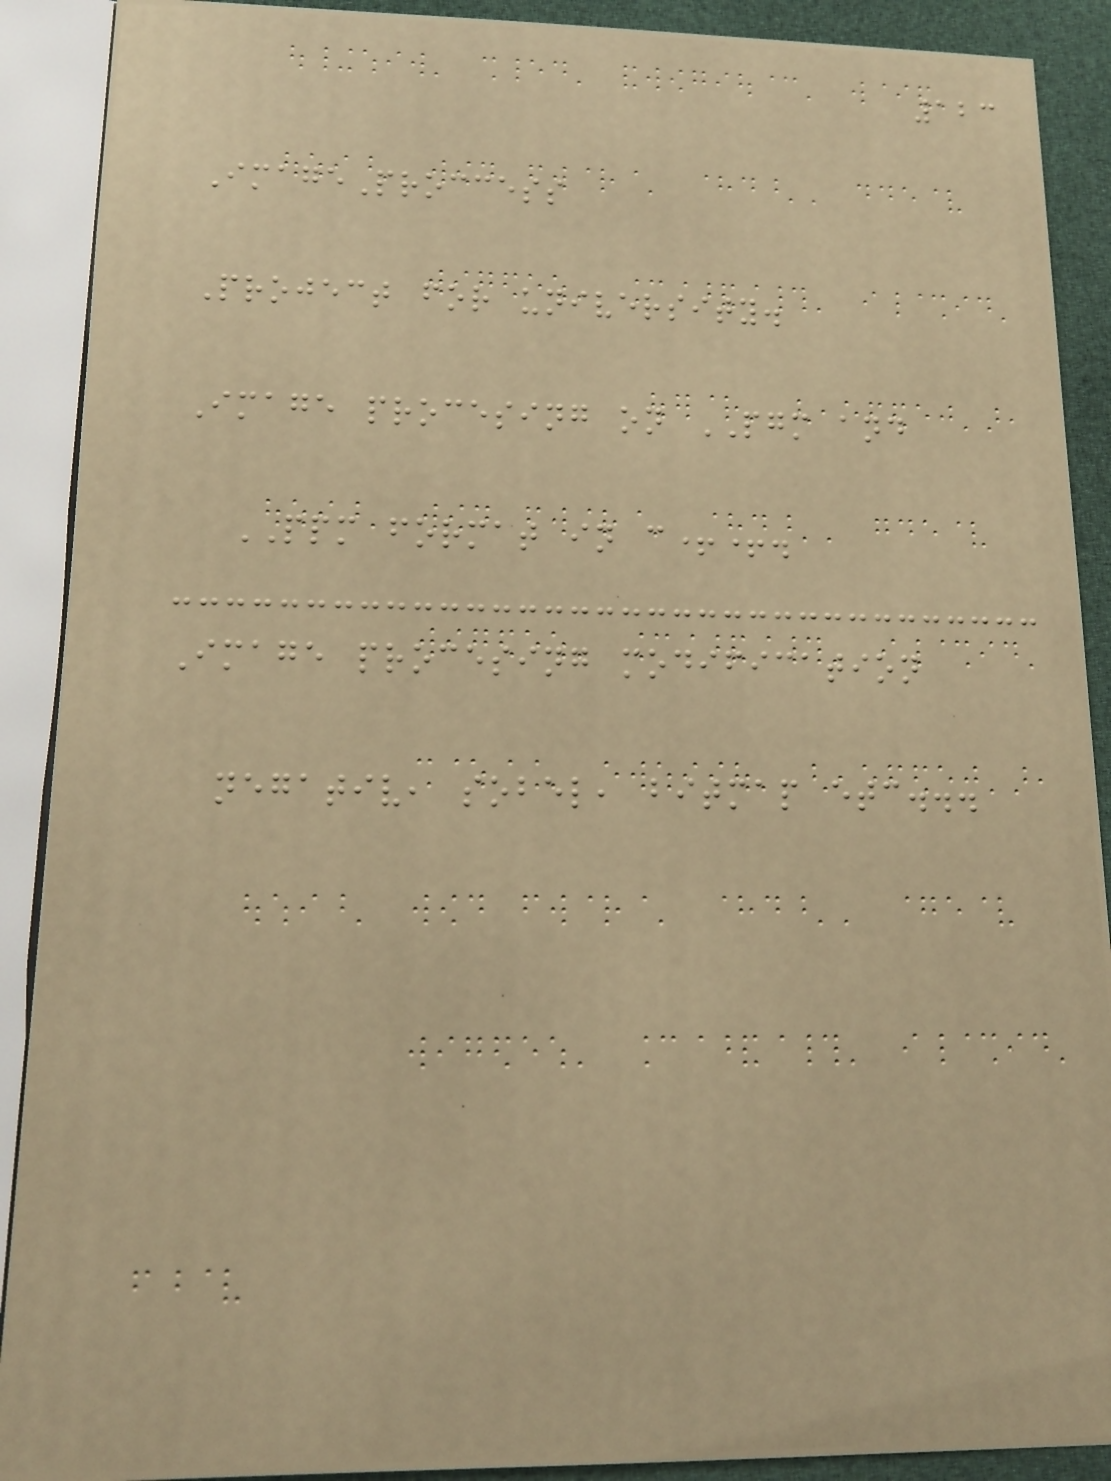123
ImageProccess
Project for university.
Image procesing on PGM and
PPM format in c++.
Image procesing modification
negativ, sobel, bitmap etc...
